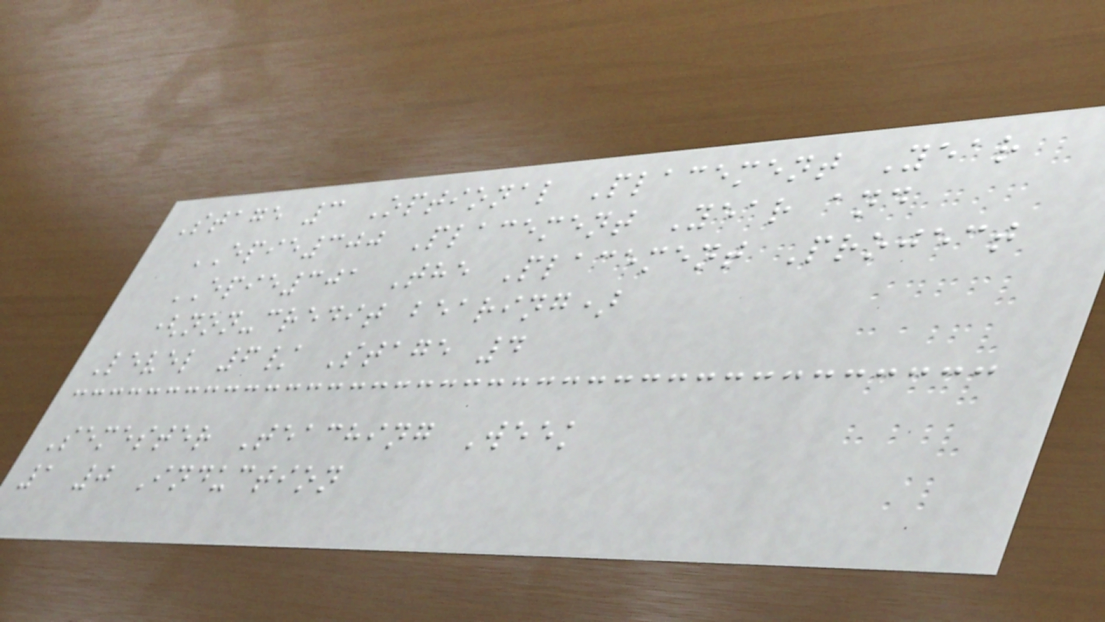Stage 3 Optional Placement Year
EPIE300 Placement Year and
EPIE301 The Placement Project
(non-credit bearing)
Level 6/ Stage 4
Semester Teaching Week
1 0 Induction
